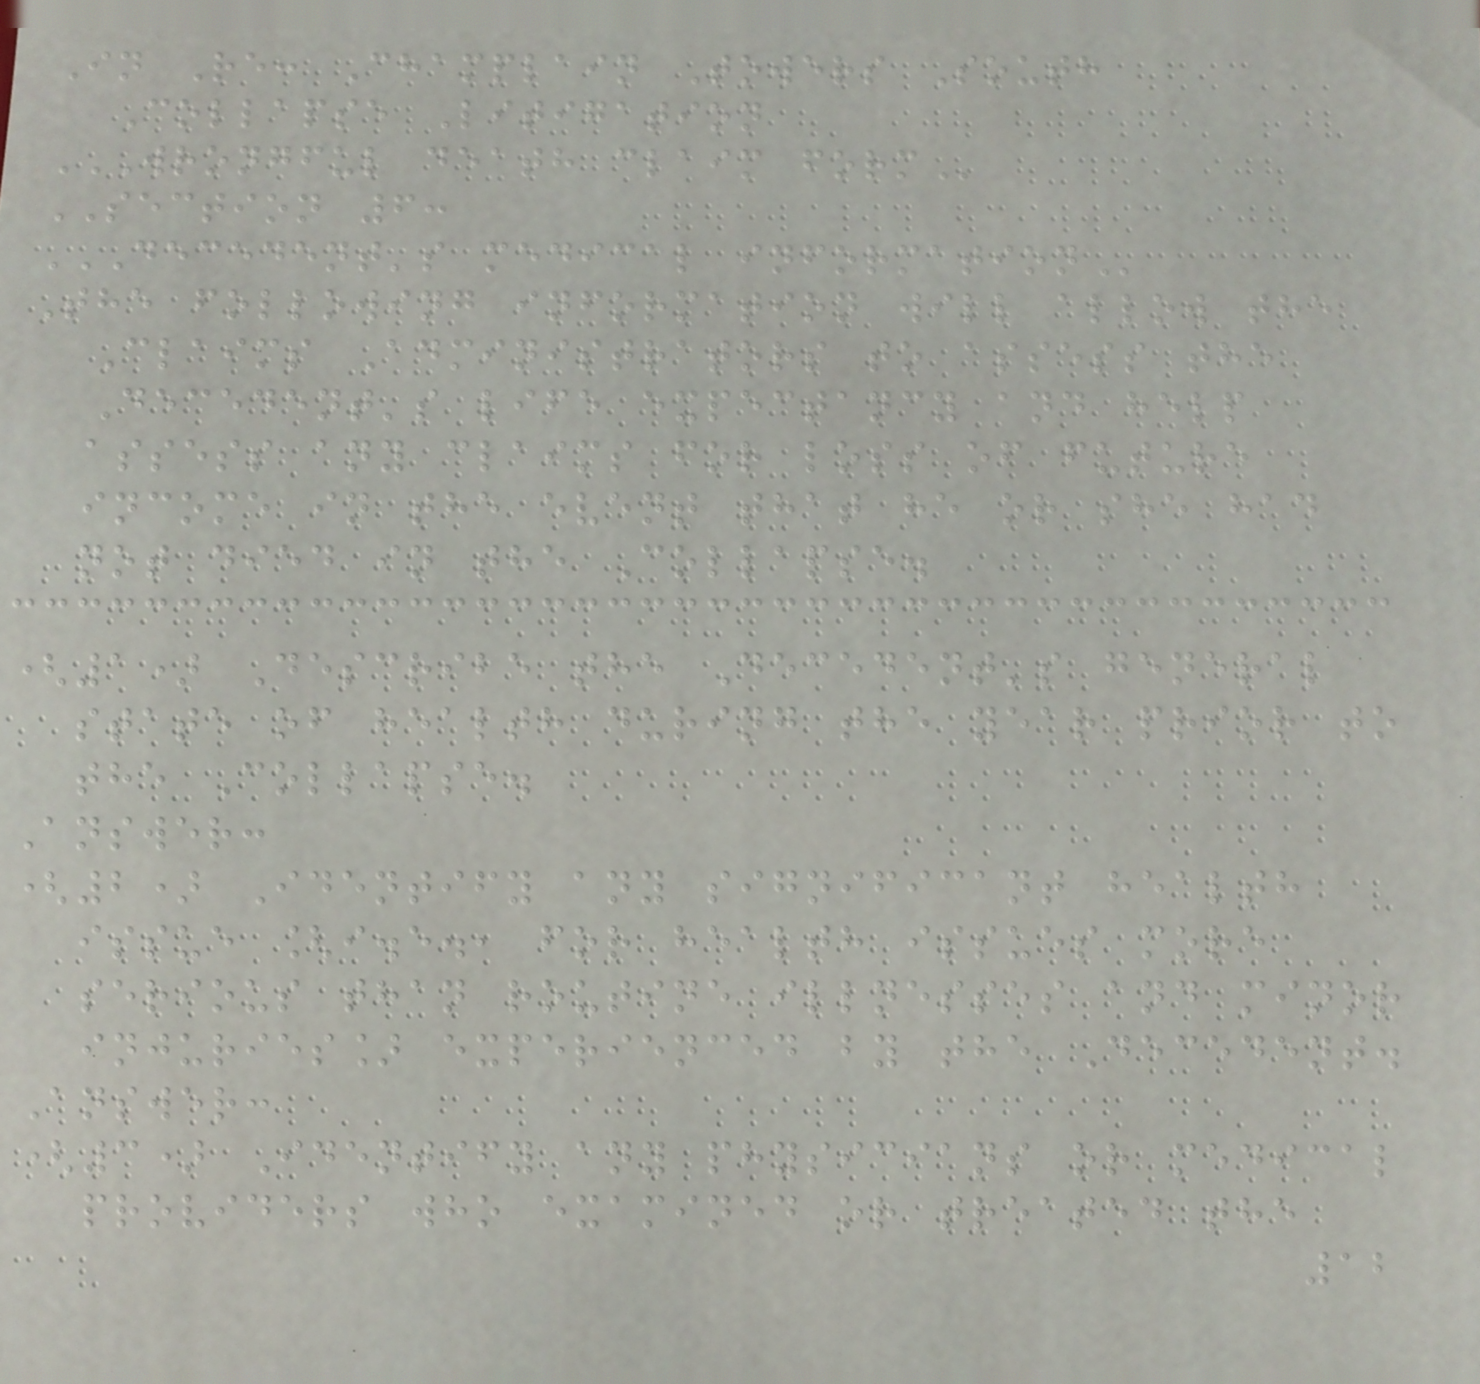In Re: Champlain Towers South
Collapse Litigation
WRONGFUL DEATH CLAIM FORM
SECTION 6:
DECEDENT'S MEDICAL INFORMATION
The following information will allow the
Claims Administrators to assess the
Decedent's life expectancy and help
assess any claims for loss of future
income in the event that he or she had
not died in the Collapse.
(1) Describe the Decedent's general
state of health during the year prior to
the Collapse.
Answer:
(2) Identify any significant health
issue [i.e., for health issues more
serious than routine illnesses and minor
injuries] experienced by the Decedent.
Answer:
(3) Identify any physicians or medical
providers who examined or treated the
12
